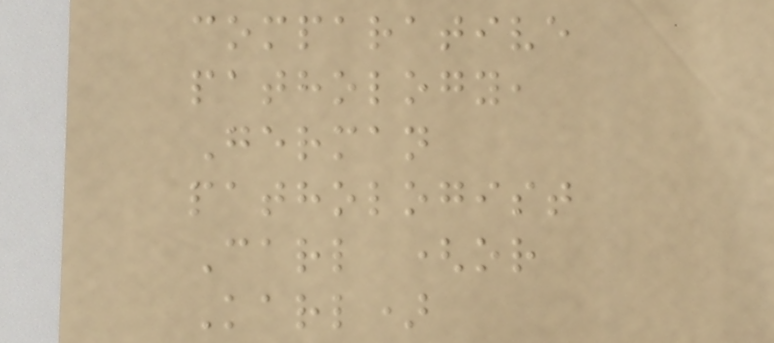comparative
pathology,
German
pathologist
Carl (or
Karl)
